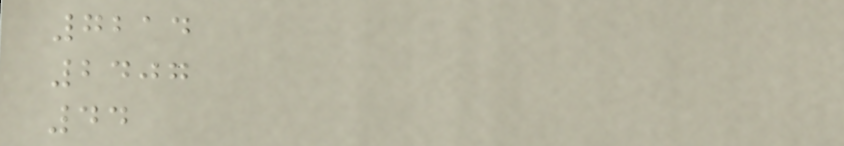7214
2407
44
